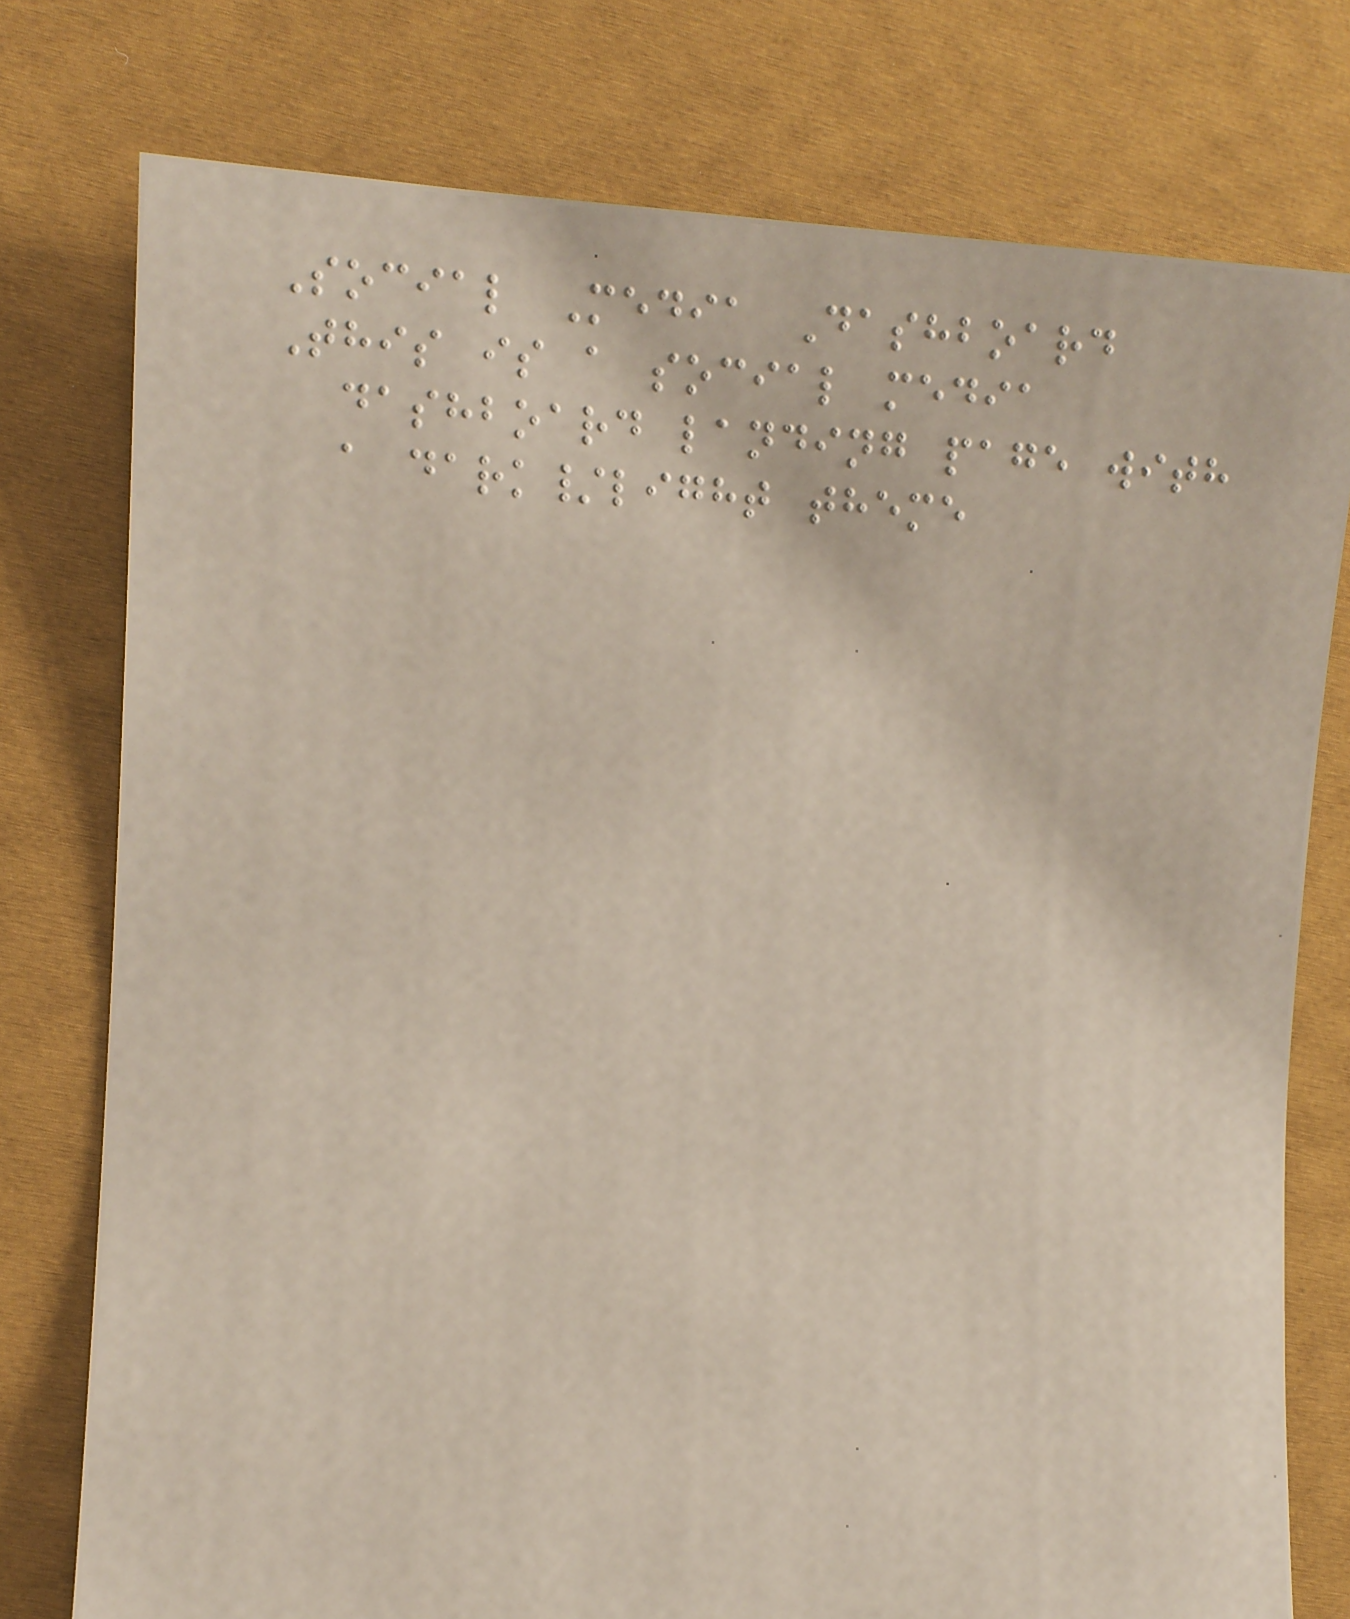Social Media Dashboard
This is a social media
dashboard landing page with
a dark/light theme
